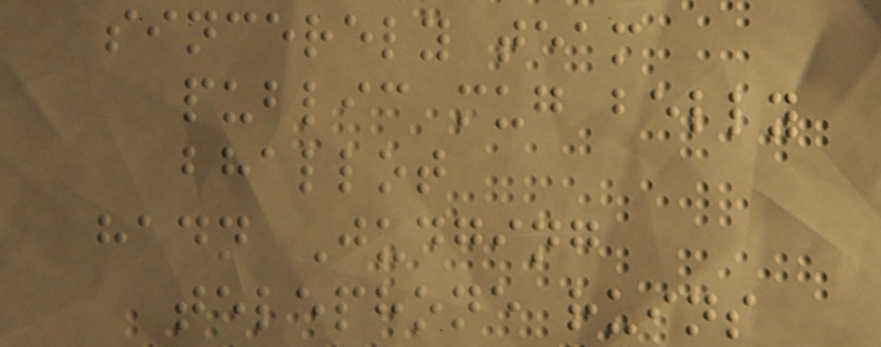sincerely team
public mug belly
bhallot
hadn Judging
telephone ruins
